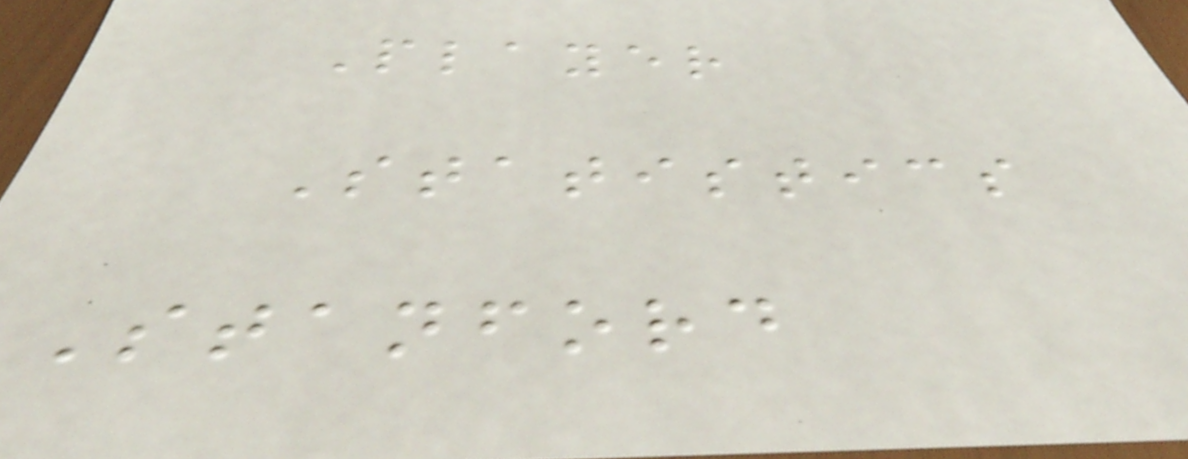Player
Statistics
Stanford
